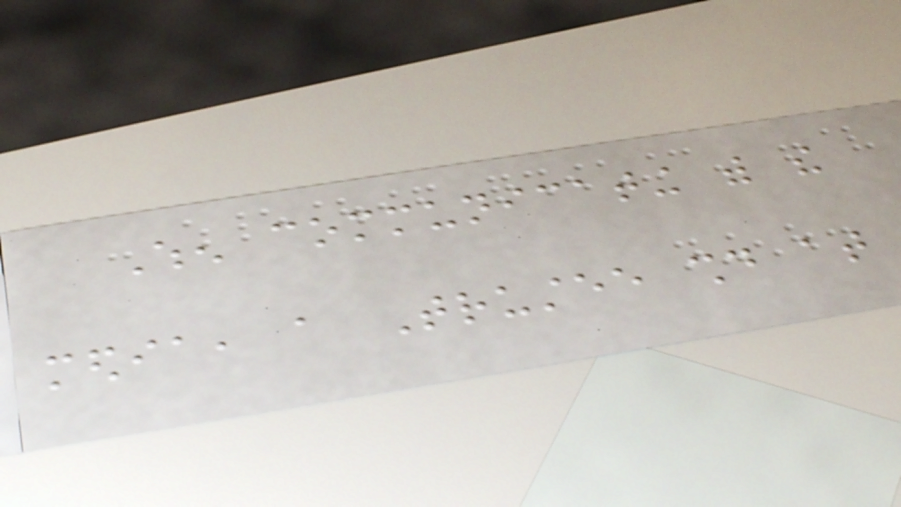When communicating with the
media, a Trustee should at
